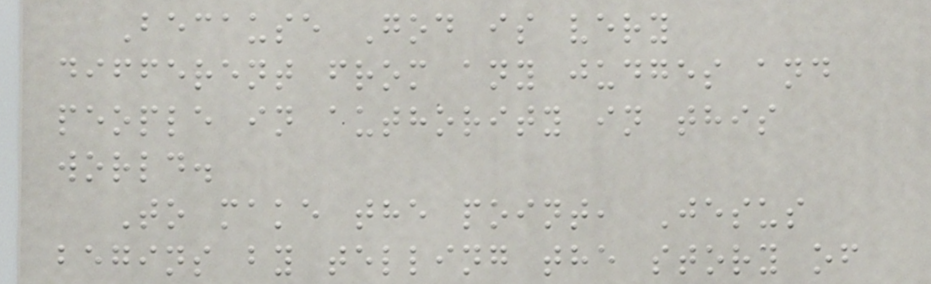Because God is very
different from any judges and
people in authority in this
world.
To make the point, Jesus
begins by telling the story of
